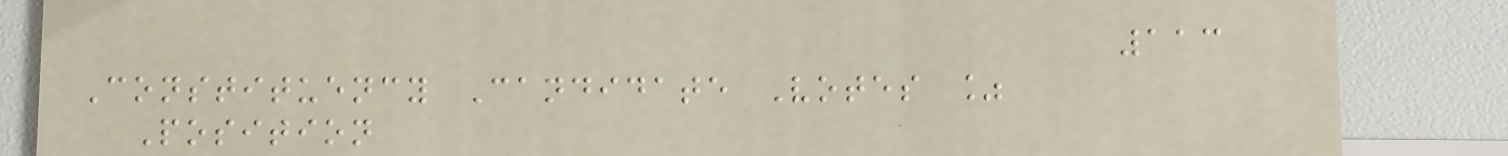113
Constituency Candidate Votes %
Position
